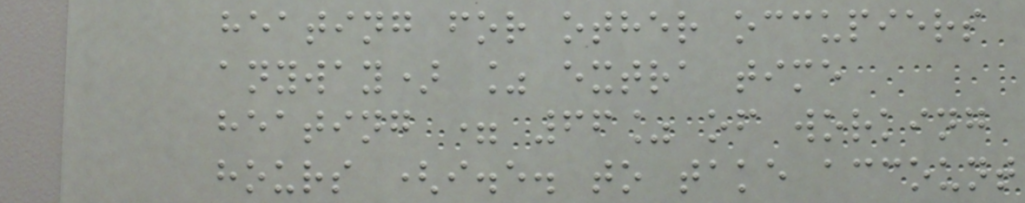heating for other occupiers
anyway) % extra time
heating = 66% of working
hours (i.e. to take account
